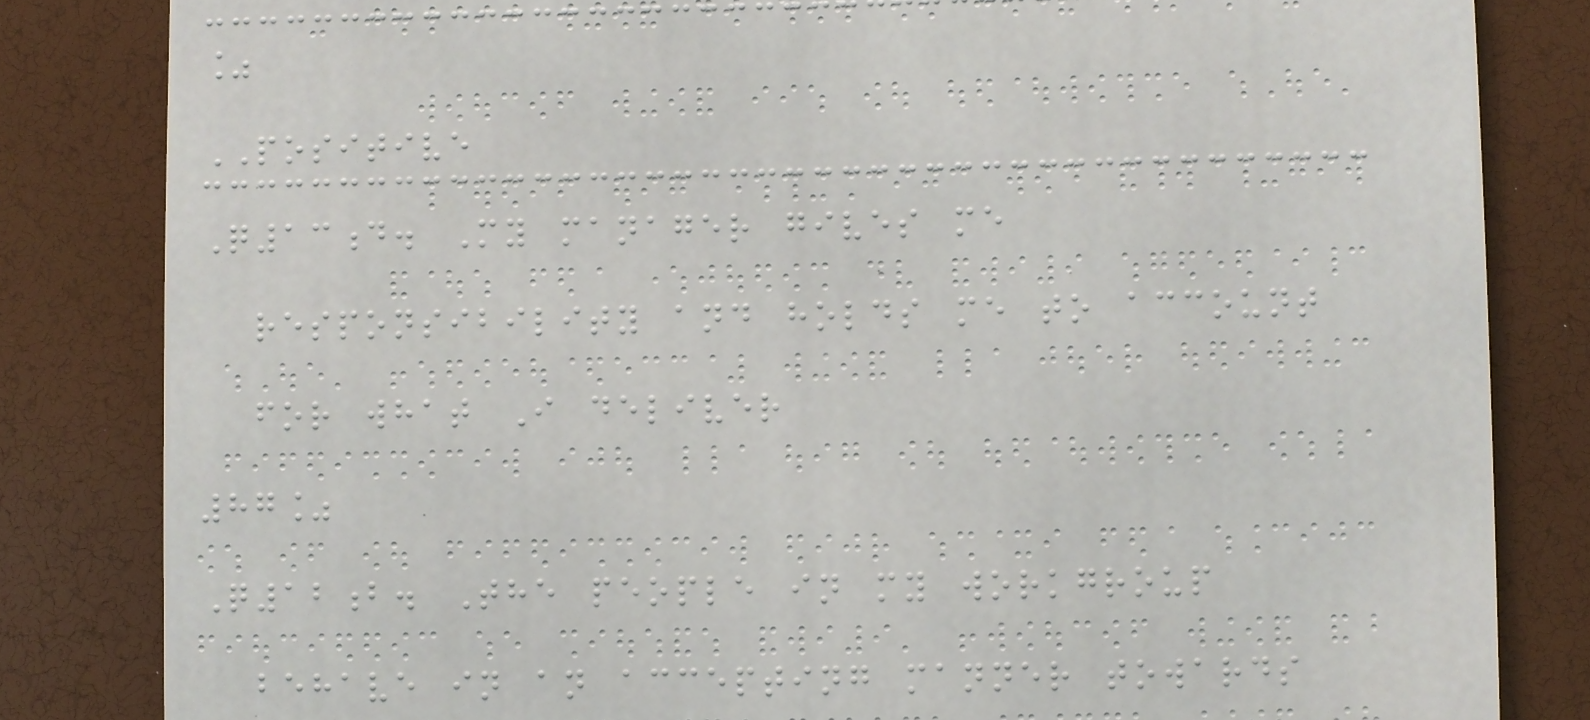%
POSITIVE
Q13d. My manager gives me
responsibility and holds me to account
for what I deliver
87%
Q12b. The people in my workgroup
behave in an accepting manner towards
